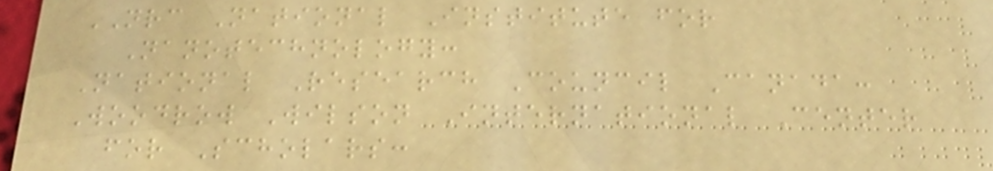NRC National Institute for
Nanotechnology:
National Research Council Canada:
Woodrow Wilson International Center
for Scholars:
